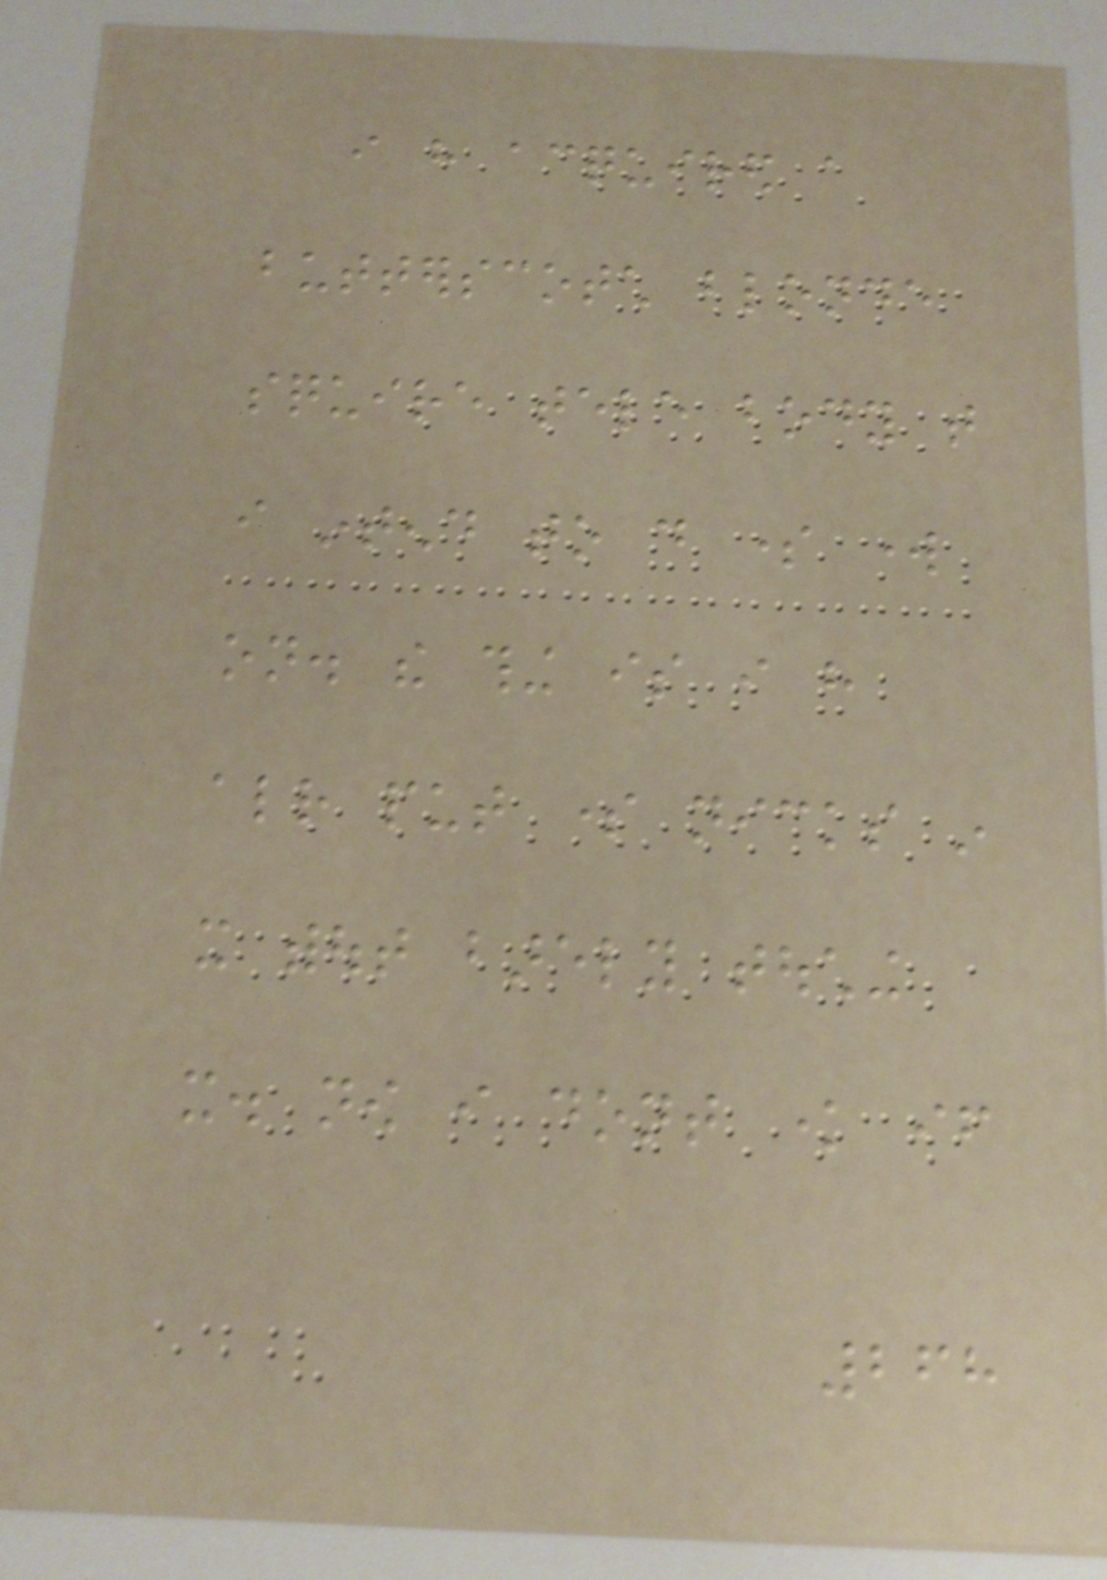i have acquired a
butterscotch blonde
squire tele body that
i intend to do some work
on. the thing is i have
already put some nicks in
it without barely touching
it. now i dont know if
268
